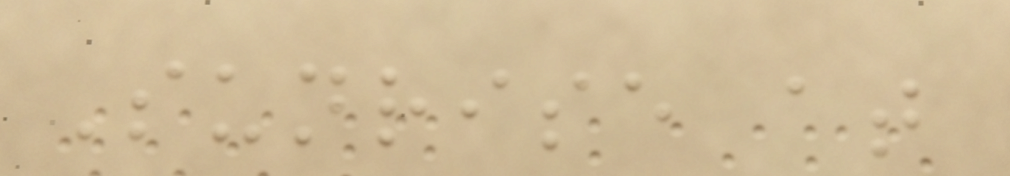Sunrise at
